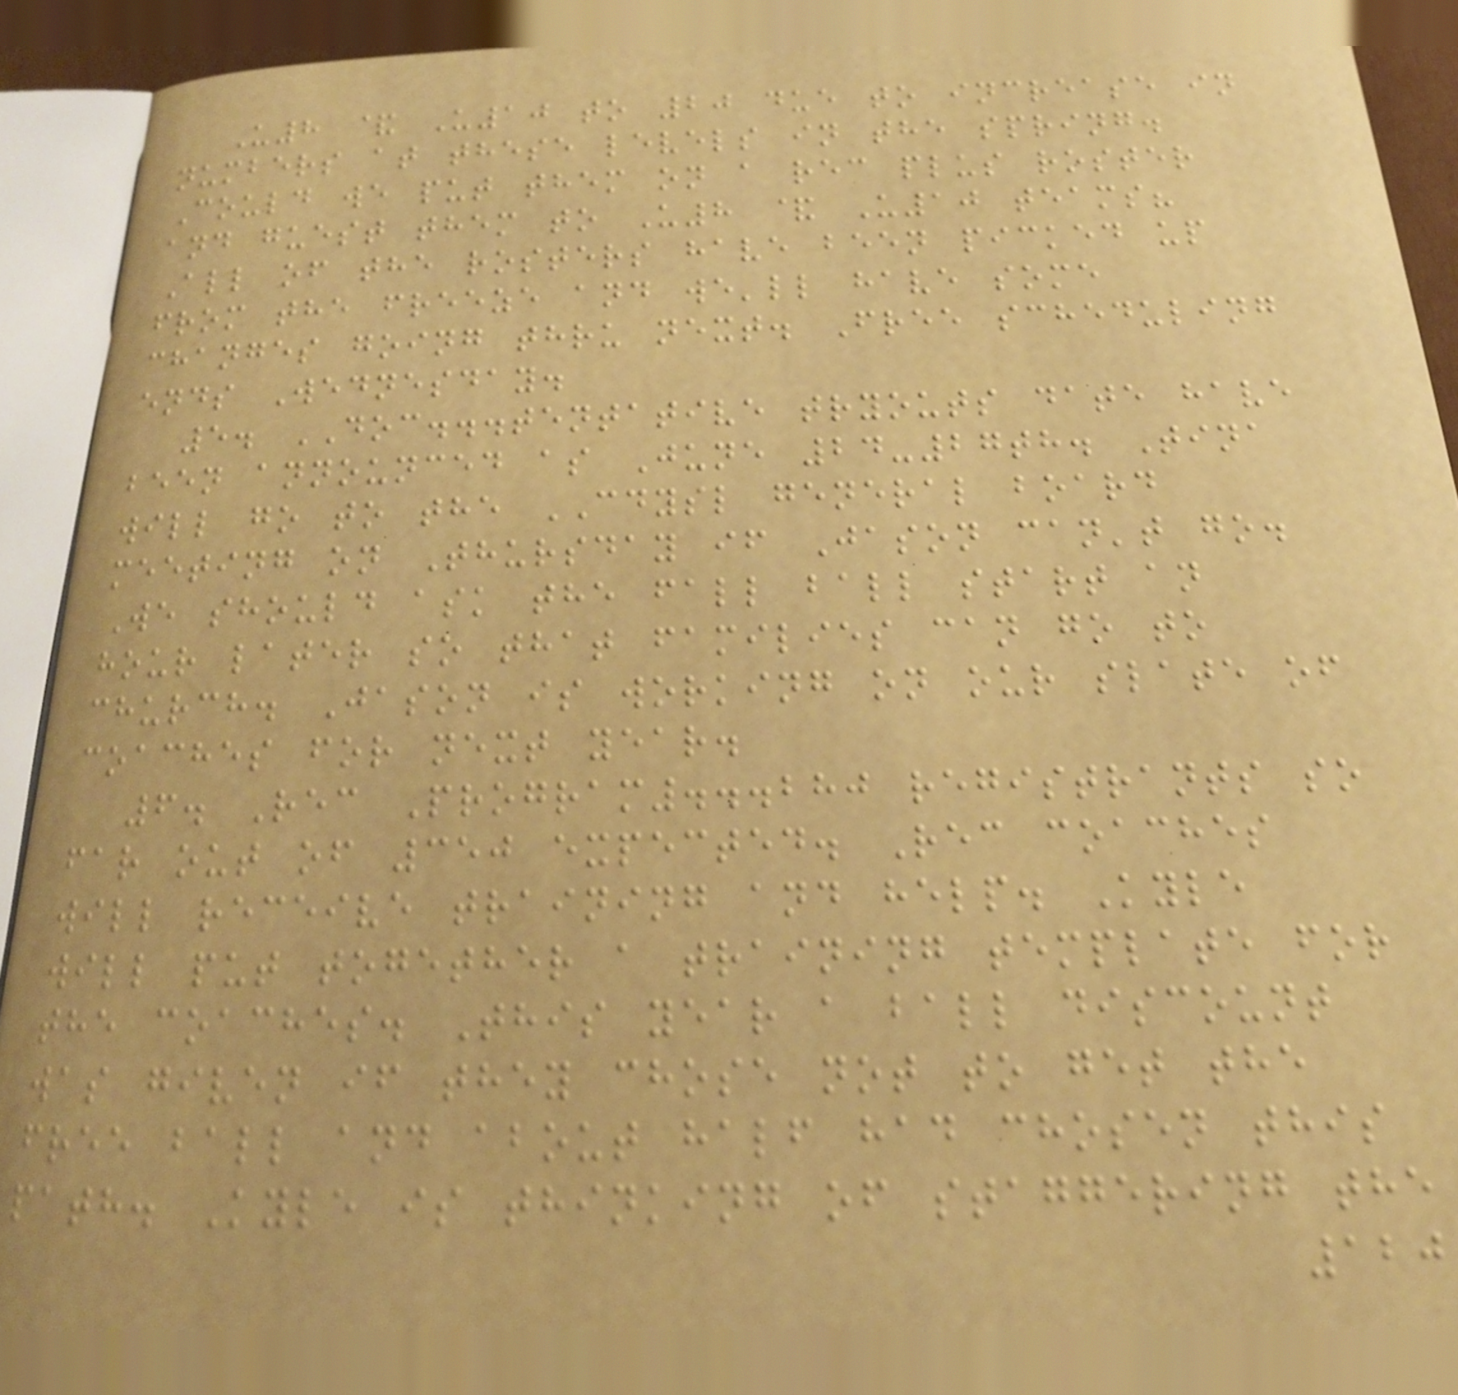U8 & U10 to 20 due to increase in
numbers at these levels in the spring.
Could we put them on a rec plus roster
and guest them to U8 & U10 teams?
All of the rosters have been picked up
from the freeze and we'll have some
changes going thru next. Free scheduling
ends Wednesday.
5. DOC...tentative tryouts date have
been announced as June 24-27th. Tina
will go to the CDYSL general board
meeting on Thursday if Jason can't go.
We should ask the fall ball start an
hour later so that families can go to
church. Jason is working on our slate of
coaches for next year.
6. Rec Program...280 registrants so
far out of 350 expected. Rec coaches
will receive training and help. Kyle
will put together a training template for
the coaches. This year a ball discount
was given if they chose not to get the
free ball and about half had chosen this
path. Kyle is thinking of staggering the
120
